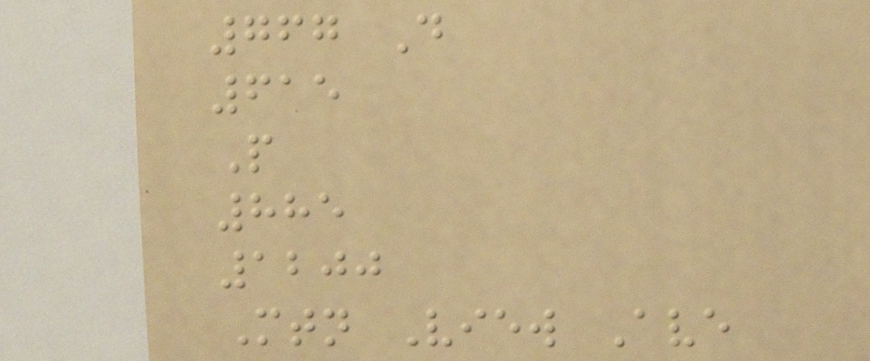767 D
615
P
885
1200
Mtn View Ave
